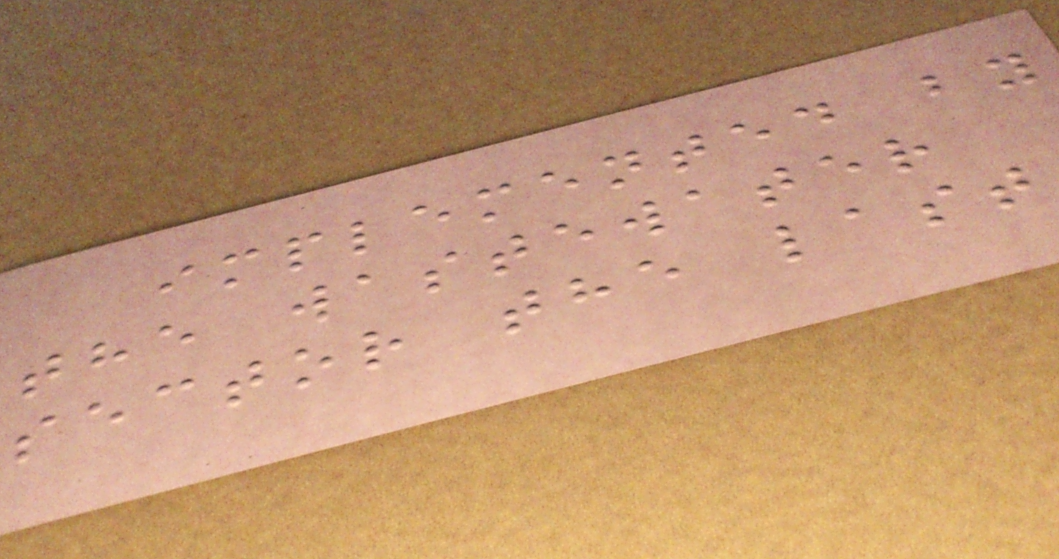implemented by
the wastewater
sector the last
